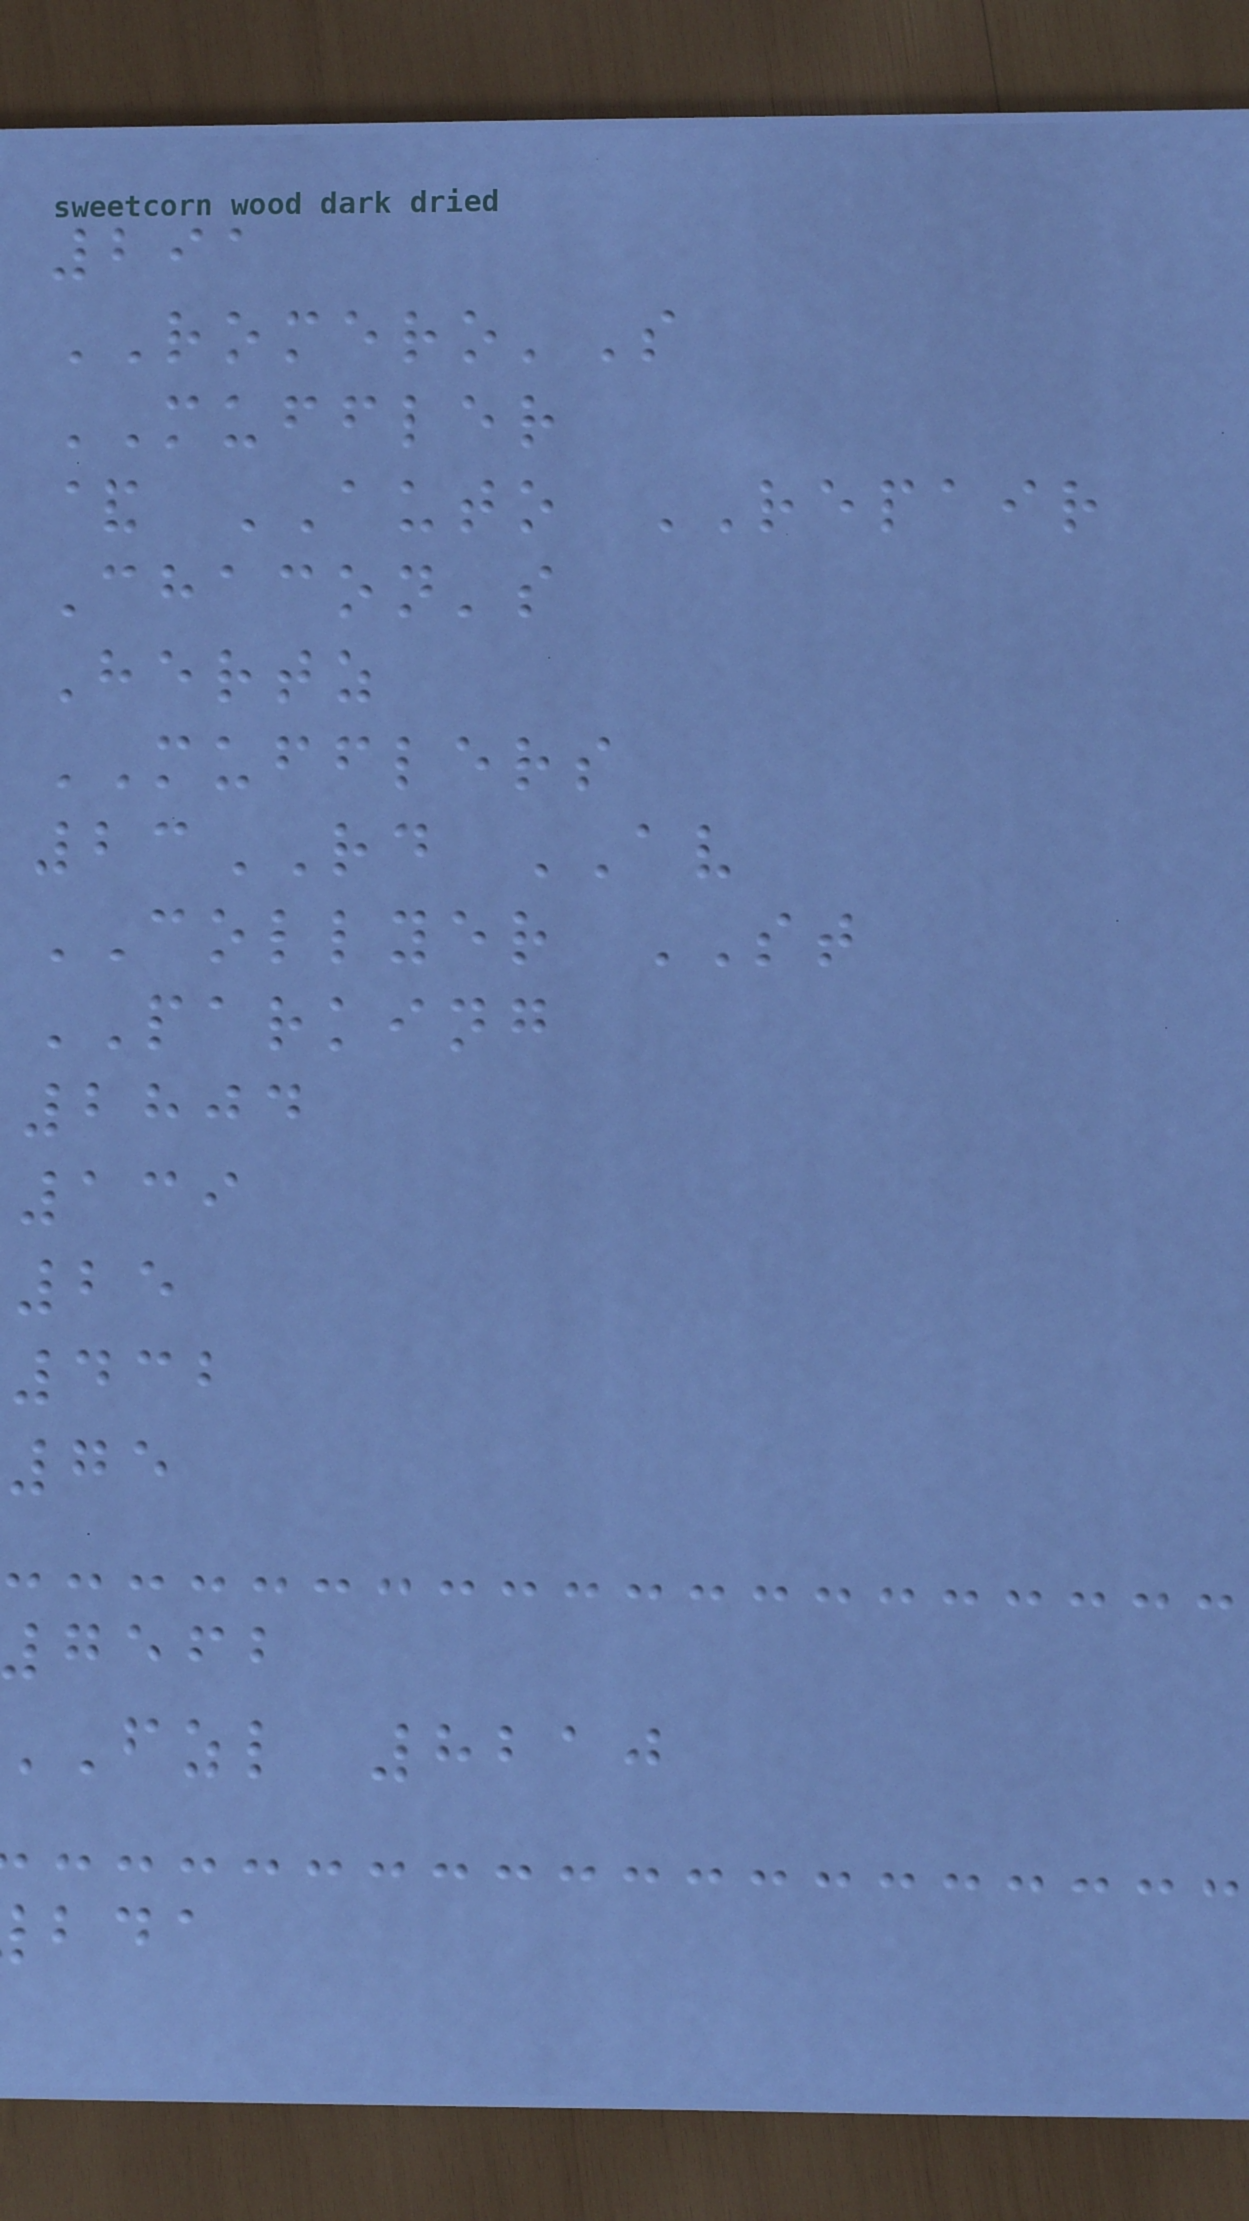291
ROMERO'S
MUFFLER
& AUTO REPAIR
Chacon's
Hertz
MUFFLERS
23RD AV
COLLYER ST
PARKING
2804
139
25
432
75
gefb
fzl 8210
